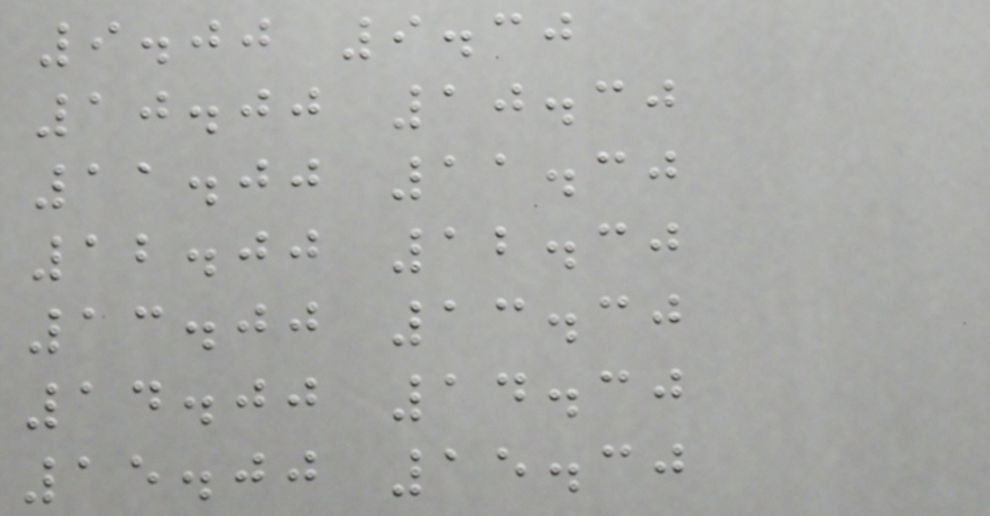9.00 9.30
10.00 10.30
11.00 11.30
12.00 12.30
13.00 13.30
14.00 14.30
15.00 15.30
